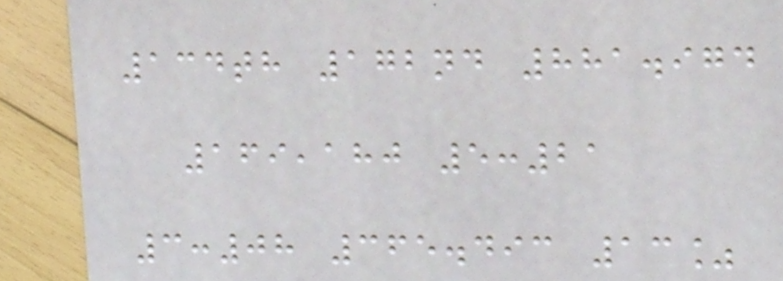134th 172nd 881.974
169,180 5:21
3:08 365.493 13%
